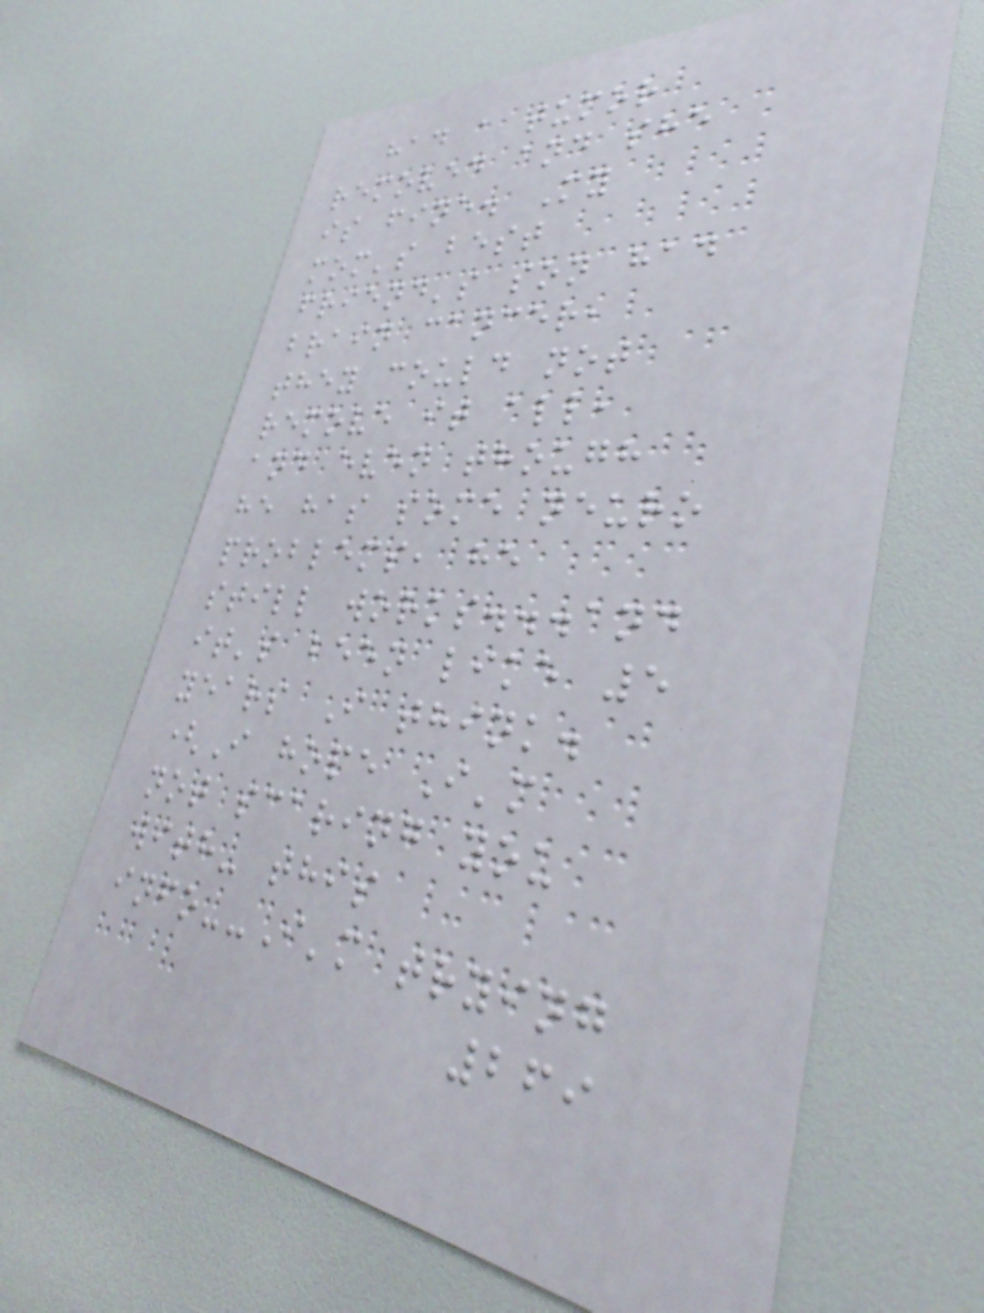had a tumor
removed and she
is fine. My
mom's best
friend's son had
brain cancer,
they could not
remove it all,
and even though
he has some neuro
problems, he
still works...and
it's been like 5
years I think.
(I hope I'm
not scaring you
with- this
info--I'm trying
269
